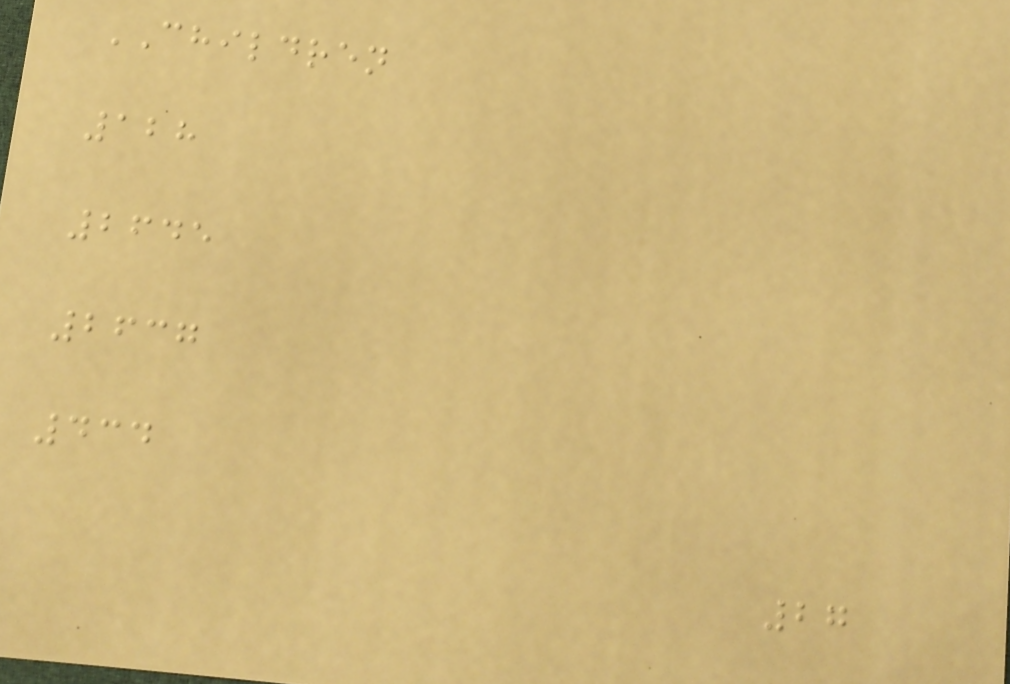CHILDREN
128
2645
2637
434
27
